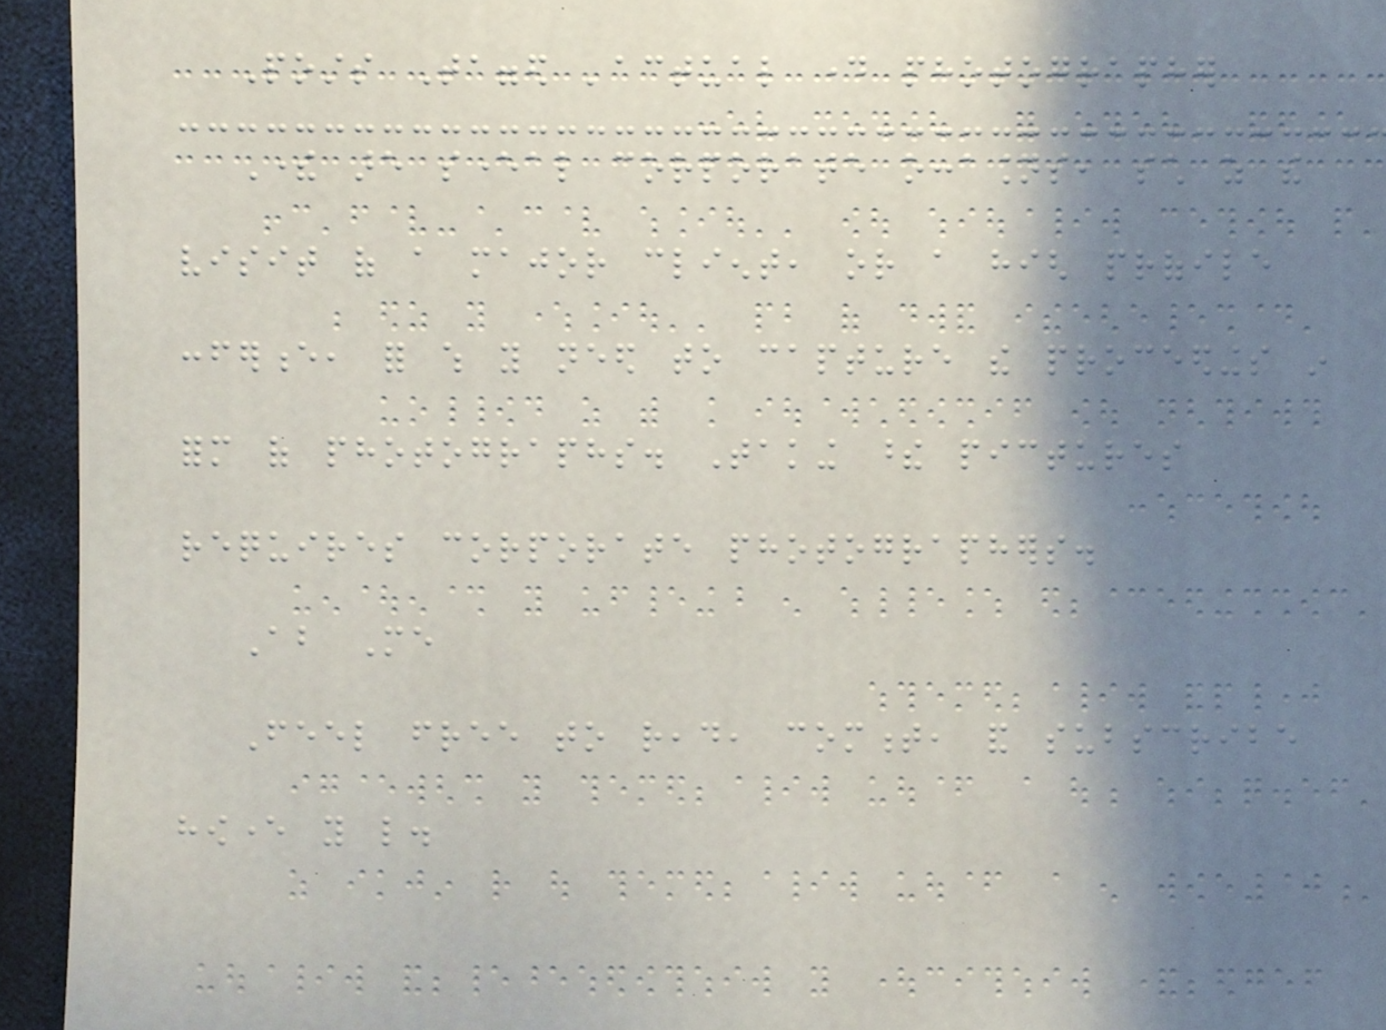Posts Tagged 'actual day photographer
There are several corporate occasions, such as the
visit of a major client, or a high profile
conference, for which you need to capture the proceedings in
form of photographs. Taking these pictures
requires corporate photographers.
About Me
Feel free to read, comment, and subscribe
however you like.
